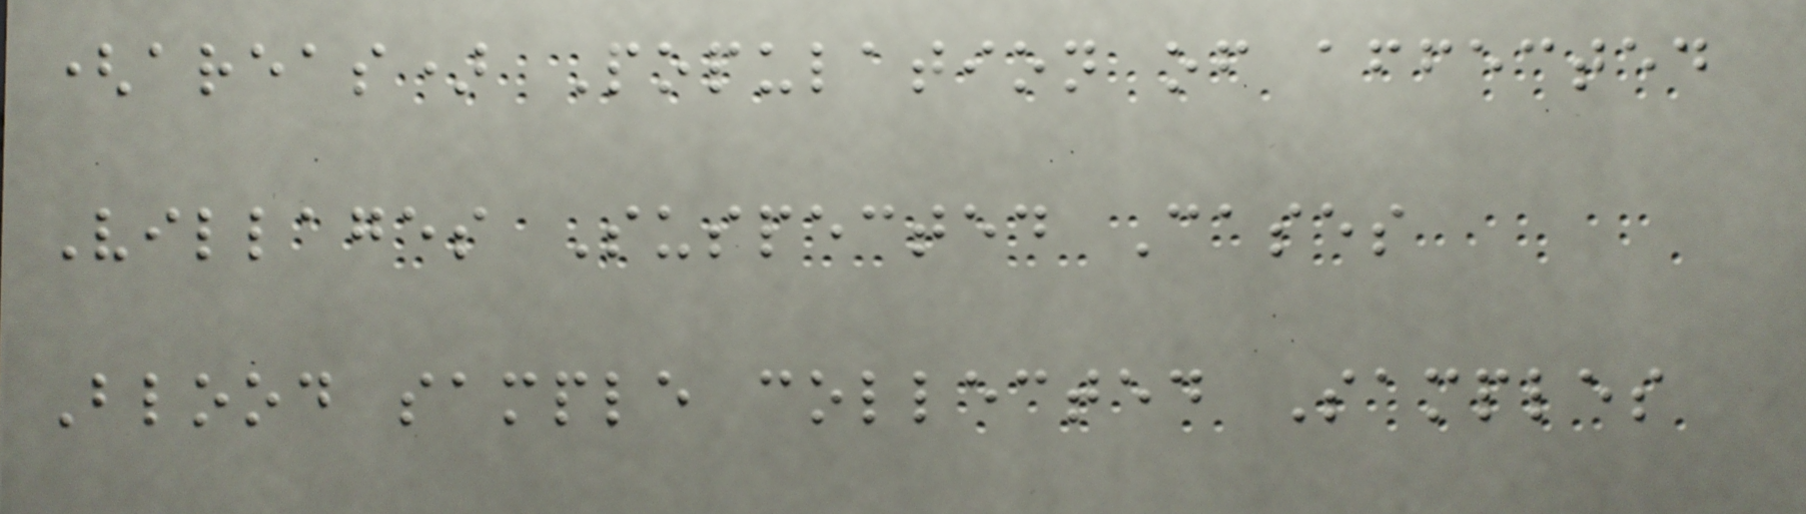(areas) Population of affected
Villages Suspected Cases
Blood sample collected Samples
